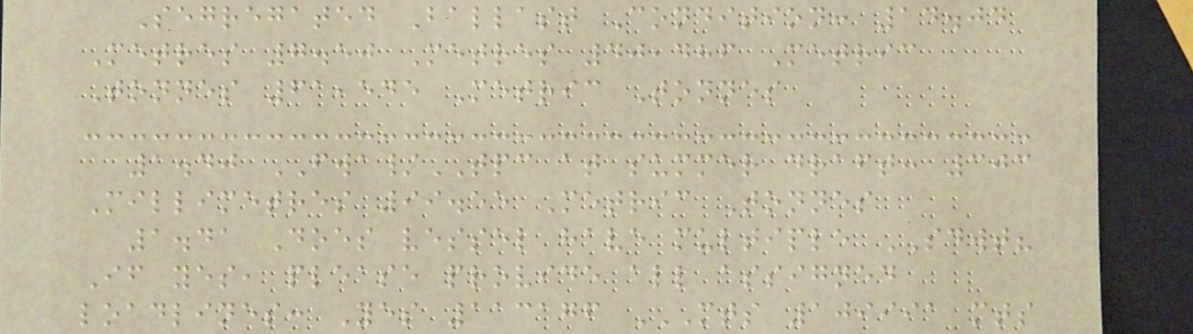Segregated Ballast Condition: 14.04
Metres 7.50 Metres 40,486 Metric
Tonnes 61,545 Metric Tonnes
1.40 FWA/TPC at summer draft: 303
Millimetres 99.55 Metric Tonnes
1.41 Does vessel have multiple SDWT?
If yes, please provide all assigned
loadlines: Yes 113176 MTS 109991 MTS
